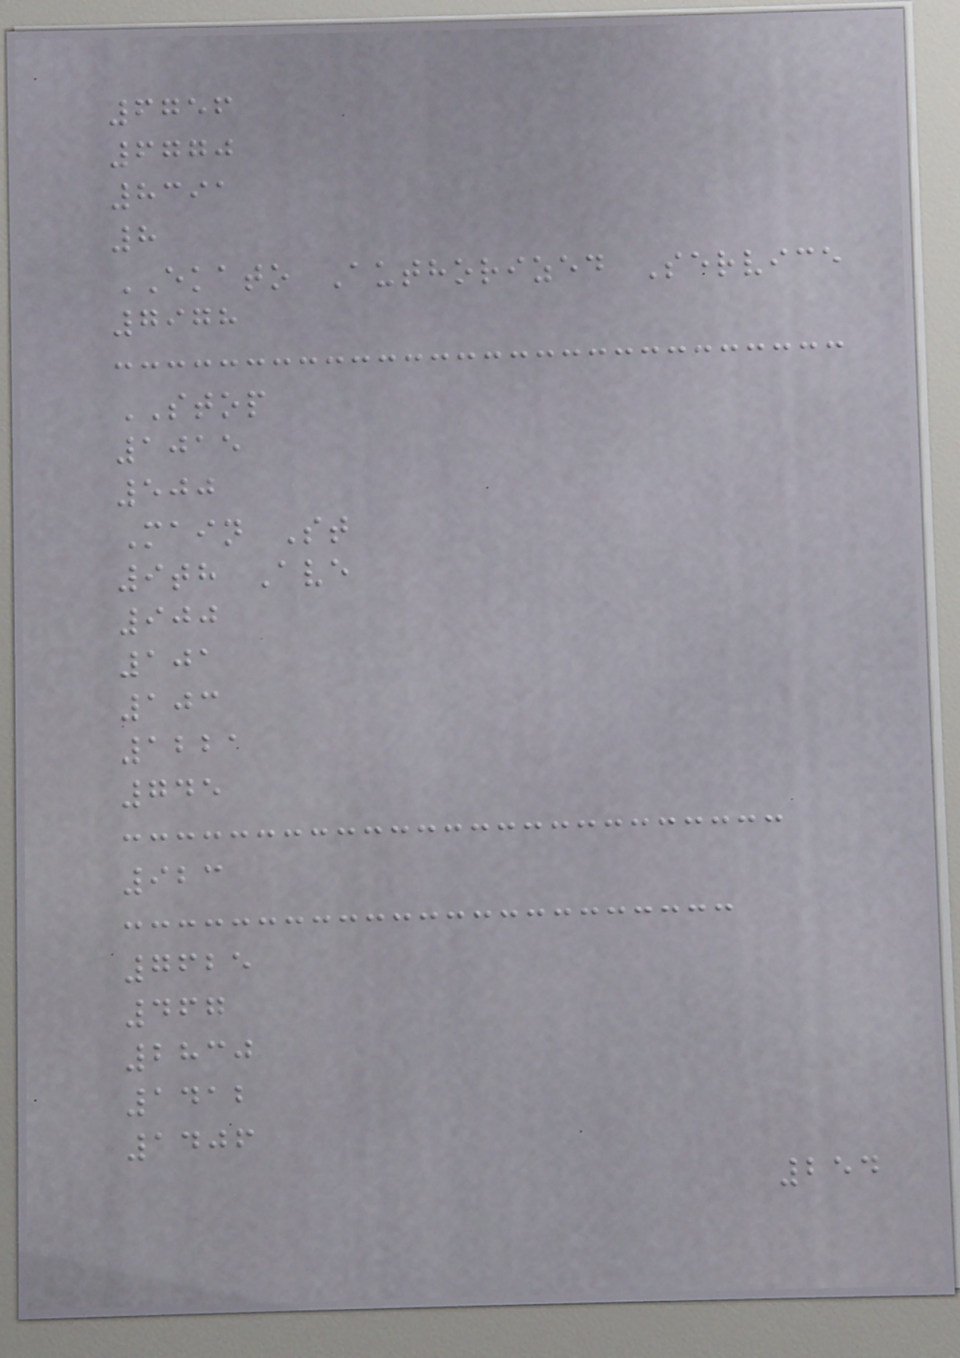6756
6770
8391
8
EKATO Authorized Service
7978
STOP
1015
500
Main St
9th Ave
900
101
103
1221
745
923
7625
467
2830
1412
1406
254
